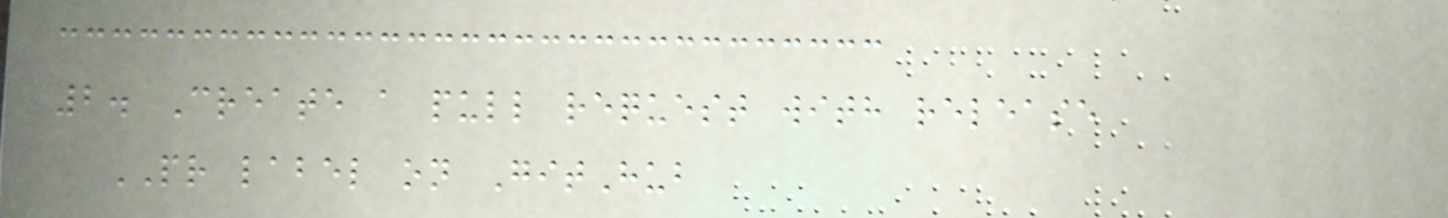2. Create a pull request with release
PR label on GitHub
